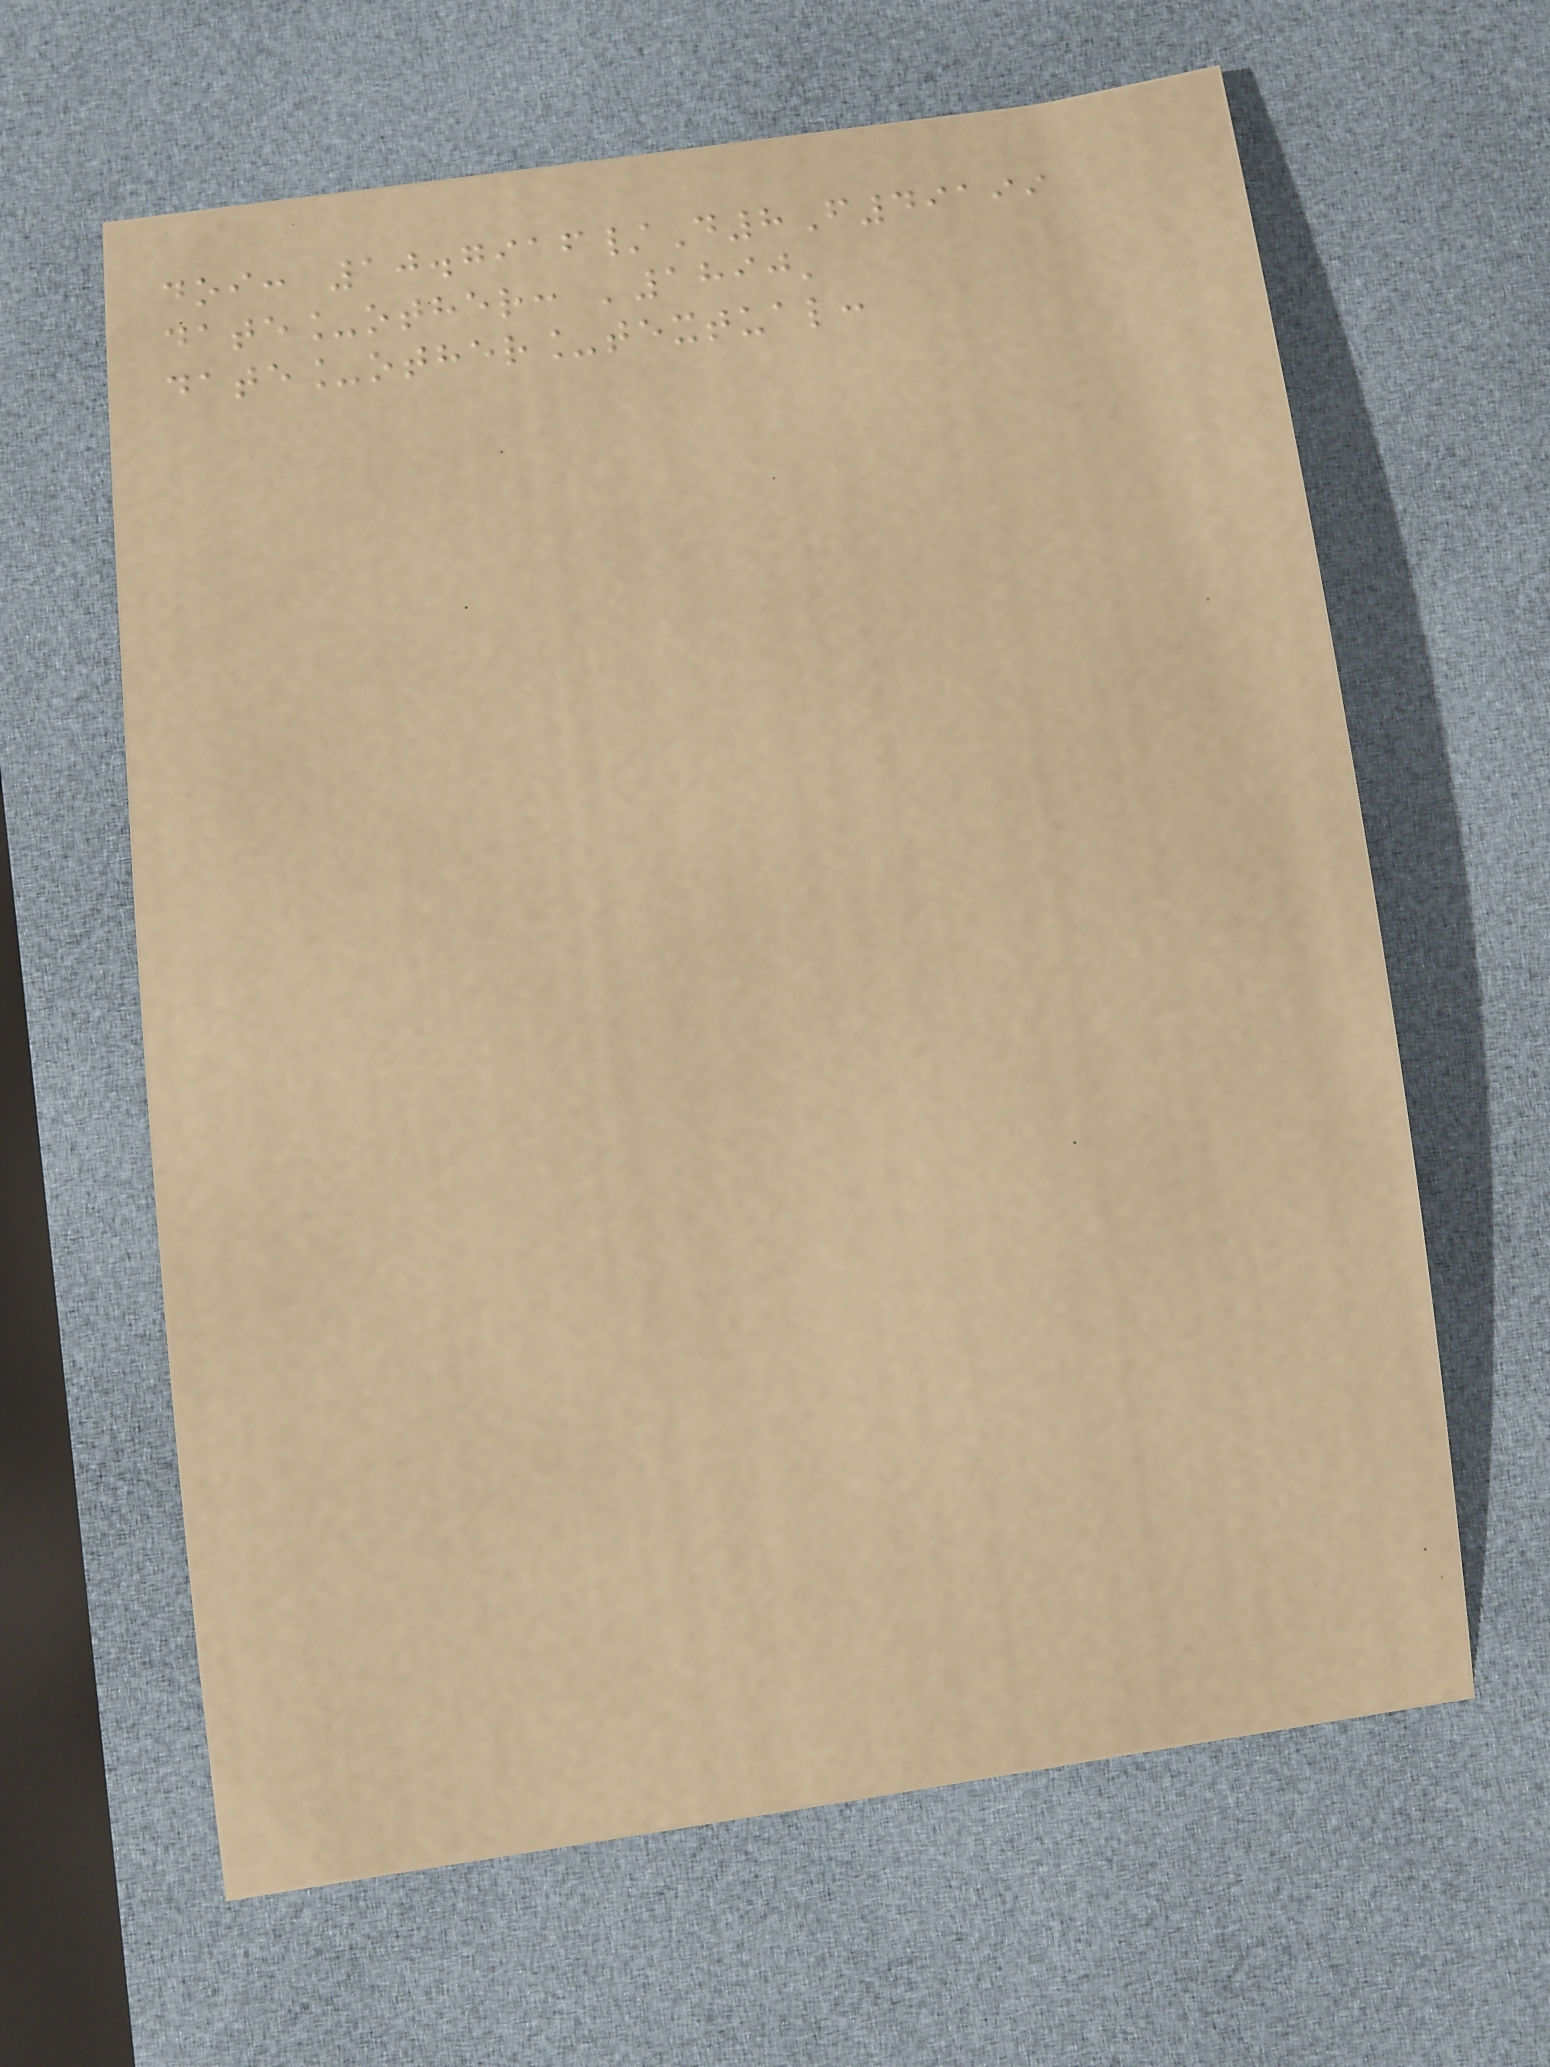doi: 10.7916/D8F49199
date_other: '1890'
date_other_textual:
